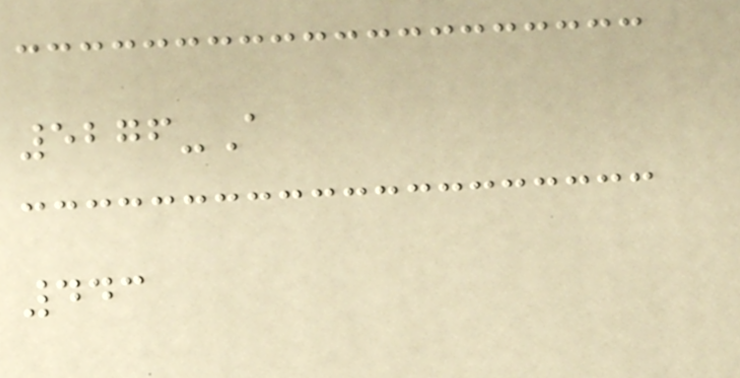5276-A
443
